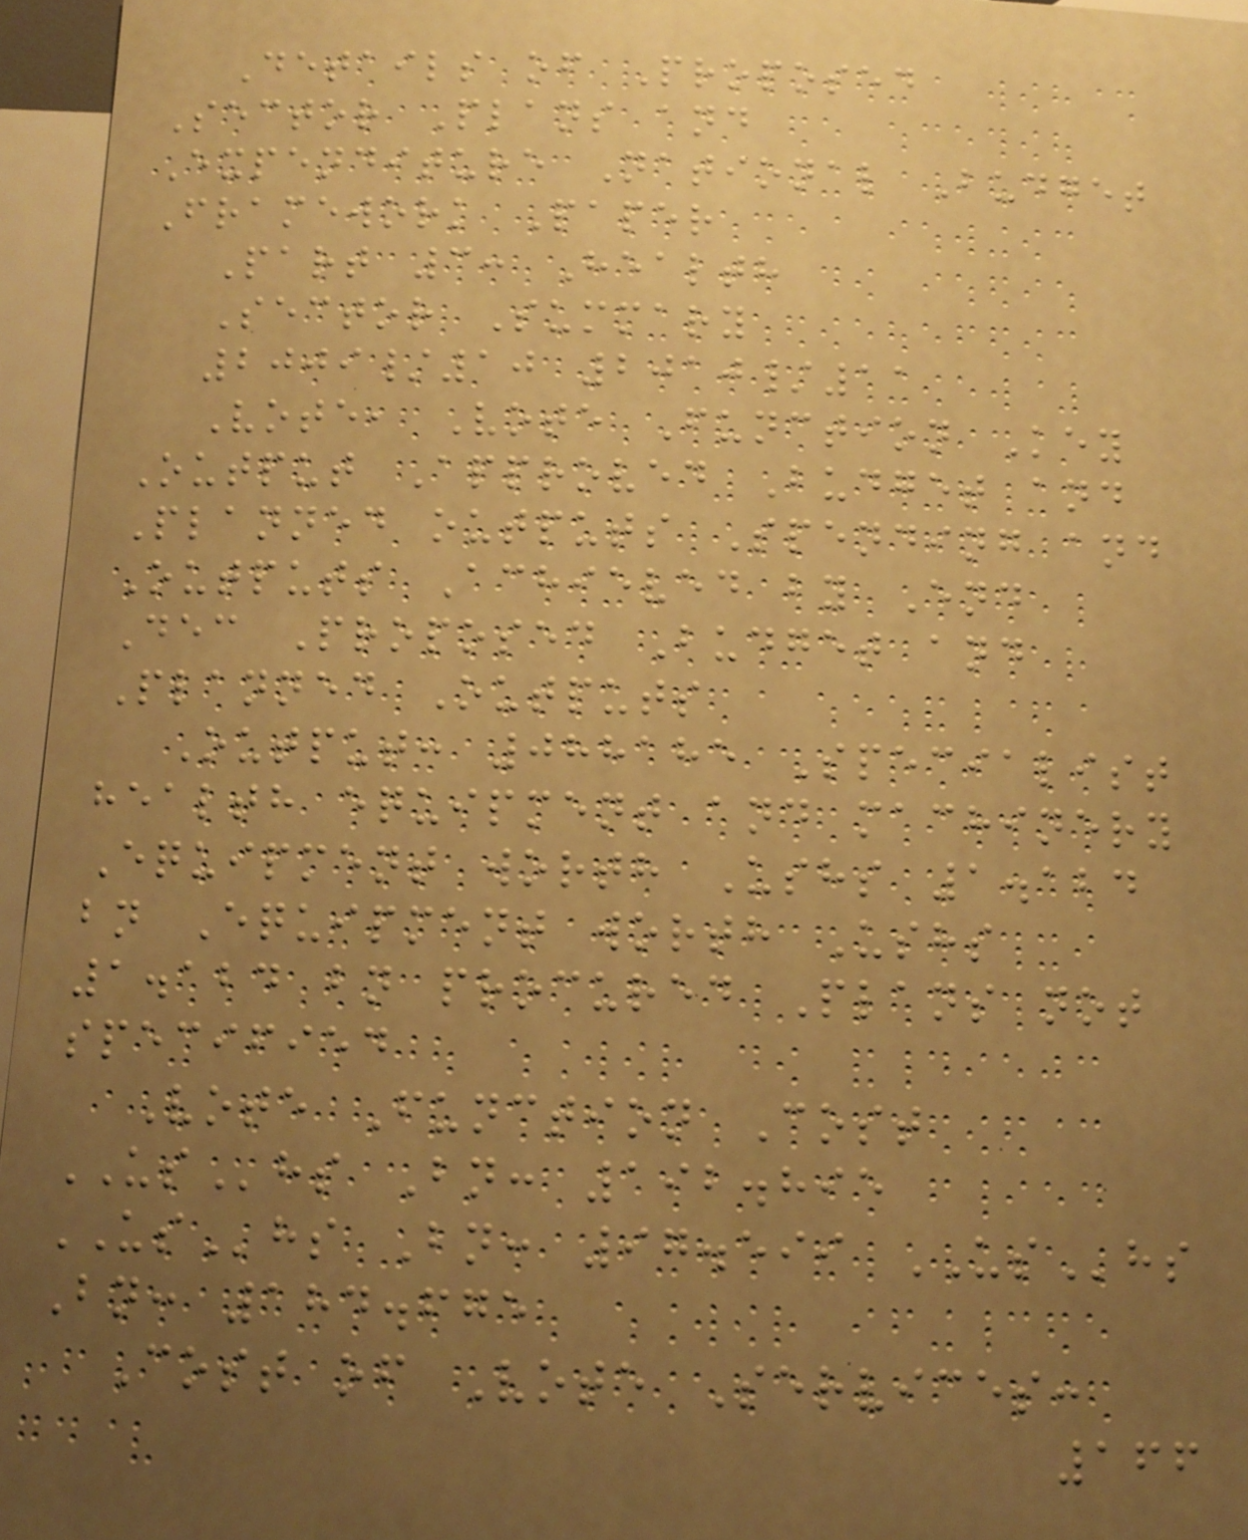Details of Proposed
Sector Plans and
Expenditure National Budget
Framework Paper
Part 3: Health
Sector Summary
2009/10 2010/11
Vote, Vote Function Key
Output Approved Budget and
Planned outputs Spending and
Outputs Achieved by End
Dec Proposed Budget and
Planned Outputs
Output: 088185 Specialist
health equipment and machinery
Equipment worth Ushs 1.124
bn Equipment worth Ushs
1.124 bn procured Plans not
specified
Vote Function Cost
UShs Bn: 192.895
UShs Bn: 97.599 UShs
Bn: 184.675
Cost of Vote Services:
166
